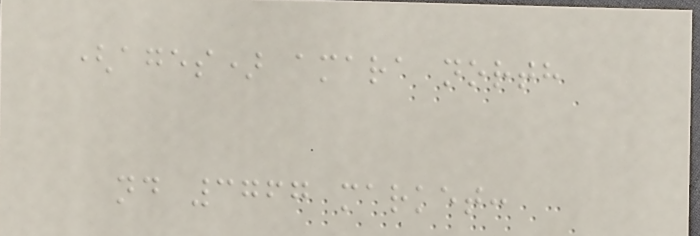(ages) amara north
nd 3767 market:
